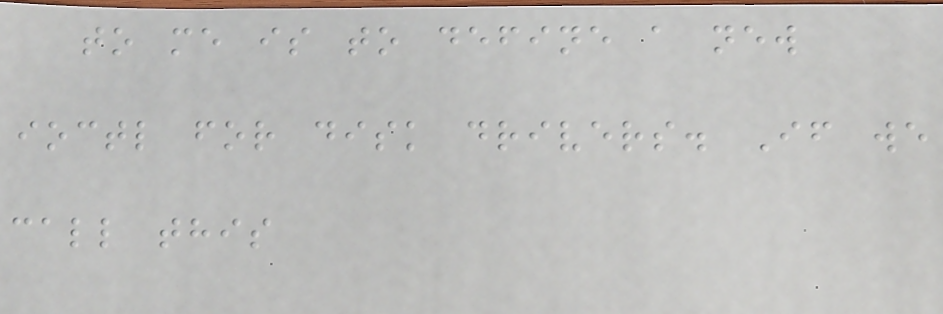to me is to define a new
ioctl for disk drivers. If we
call this
